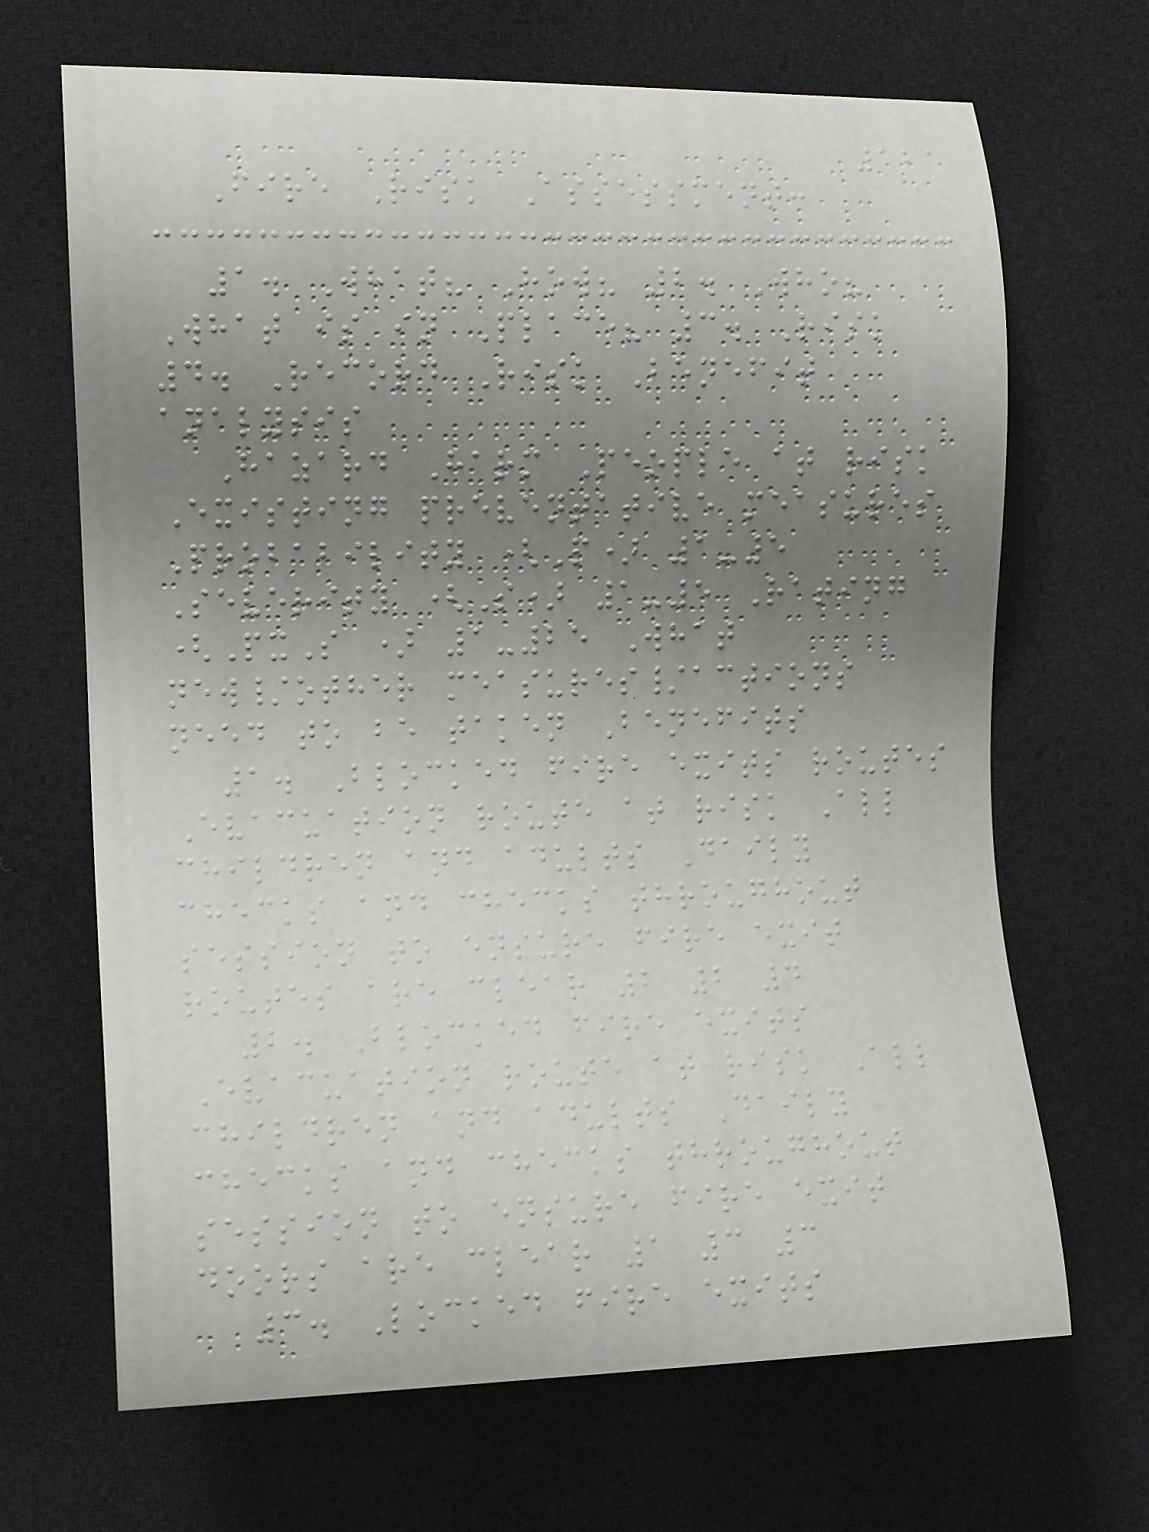125
Fire Risk Assessment:
1. What? How? 2. Who?
What is in Place? 3. Risk
4. Record Risk Benefit
analysis
Hazard Harm People at risk
Existing preventative measures
Probability (P) 1-5
Severity (S) 1-5 Rating
(PxS ) 1-25 What
new/other measures/actions
need to be taken Benefits
1. Blocked fire exits routes
Evacuation route at risk All
children and adults Daily
checks and checks throughout
session to ensure fire exit
routes are clear 2 2 4
2. Blocked fire exits
Evacuation route at risk All
children and adults Daily
checks and checks throughout
session to ensure fire exit
doors are clear 1 3 3
3. Locked fire exits
